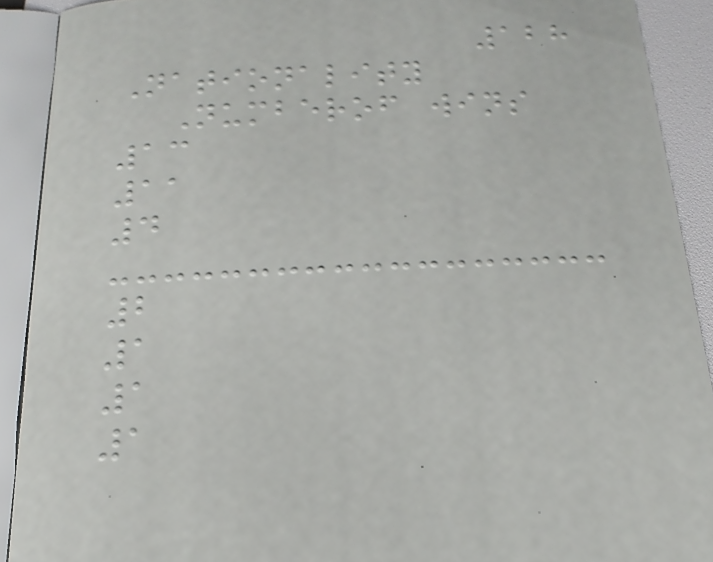128
Nationality
Numberof wins
13
11
4
2
1
1
1
